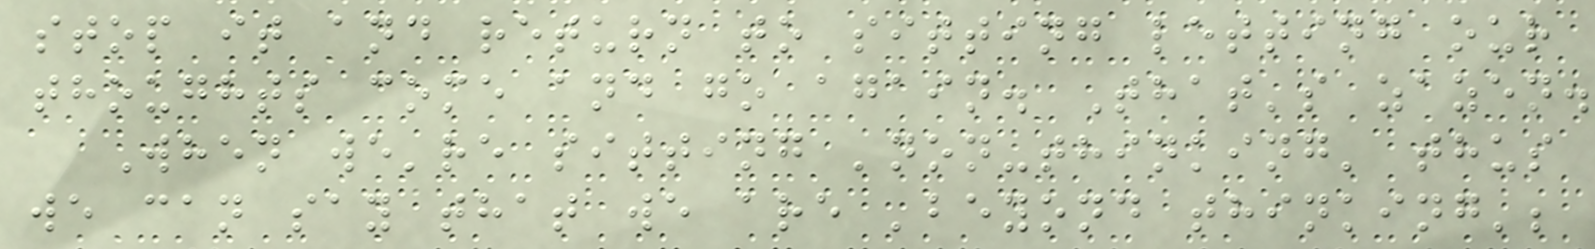stop it and return to sitting letting our
thoughts come and go again. That's zazen.
When we're sitting 'non-thinking' thus
we can say that we are 'beyond thinking';
